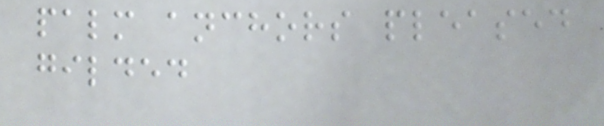palm anchors pleased
gilded
